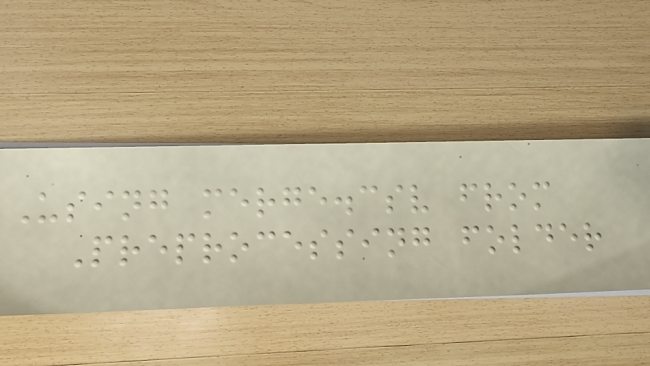Using merge.csv from
Preprocessing folder
